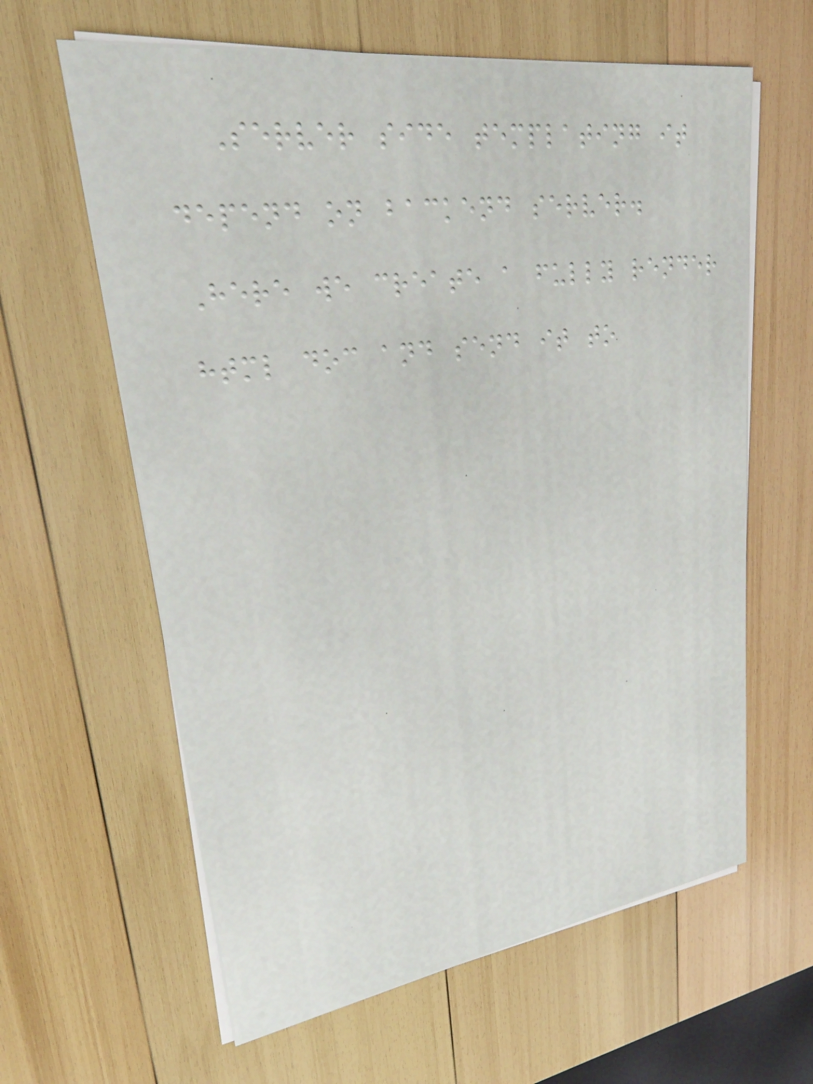Server side templating it
depend on backend server.
Here we create a fully render
html doc and send it to
